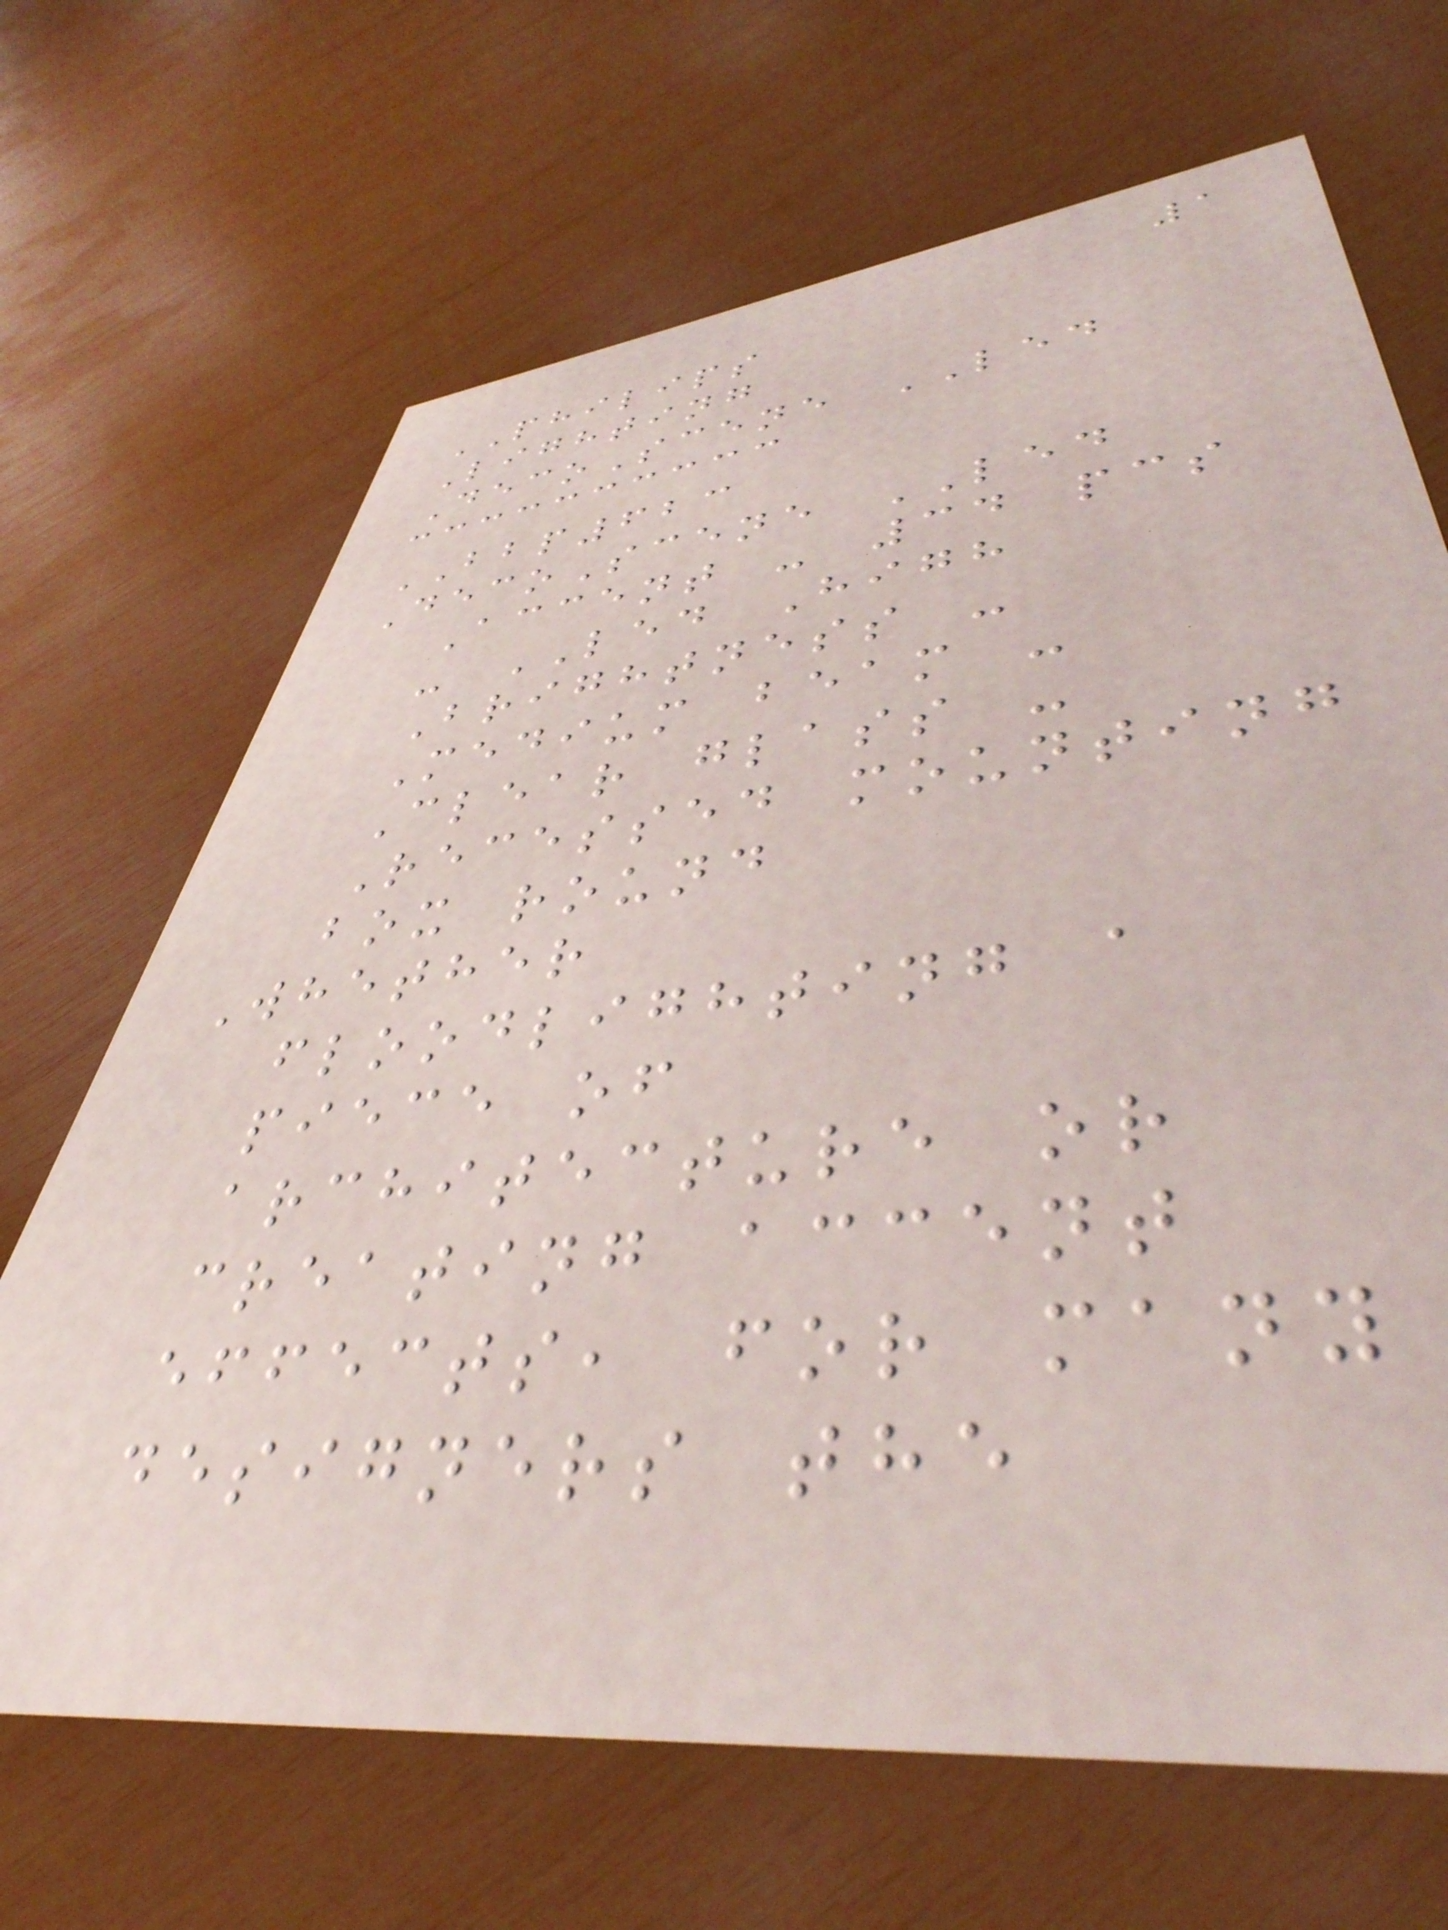1
PHILIPS
Lighting
DecoScene LED
BBP623
DecoScene LED
Accent - 34 pcs
- LED High
Brightness -
Medium beam -
Clear glass -
Recessed mounting
box round
Whether
floodlighting a
piece of
architecture or
creating accent
effects, for many
designers the
